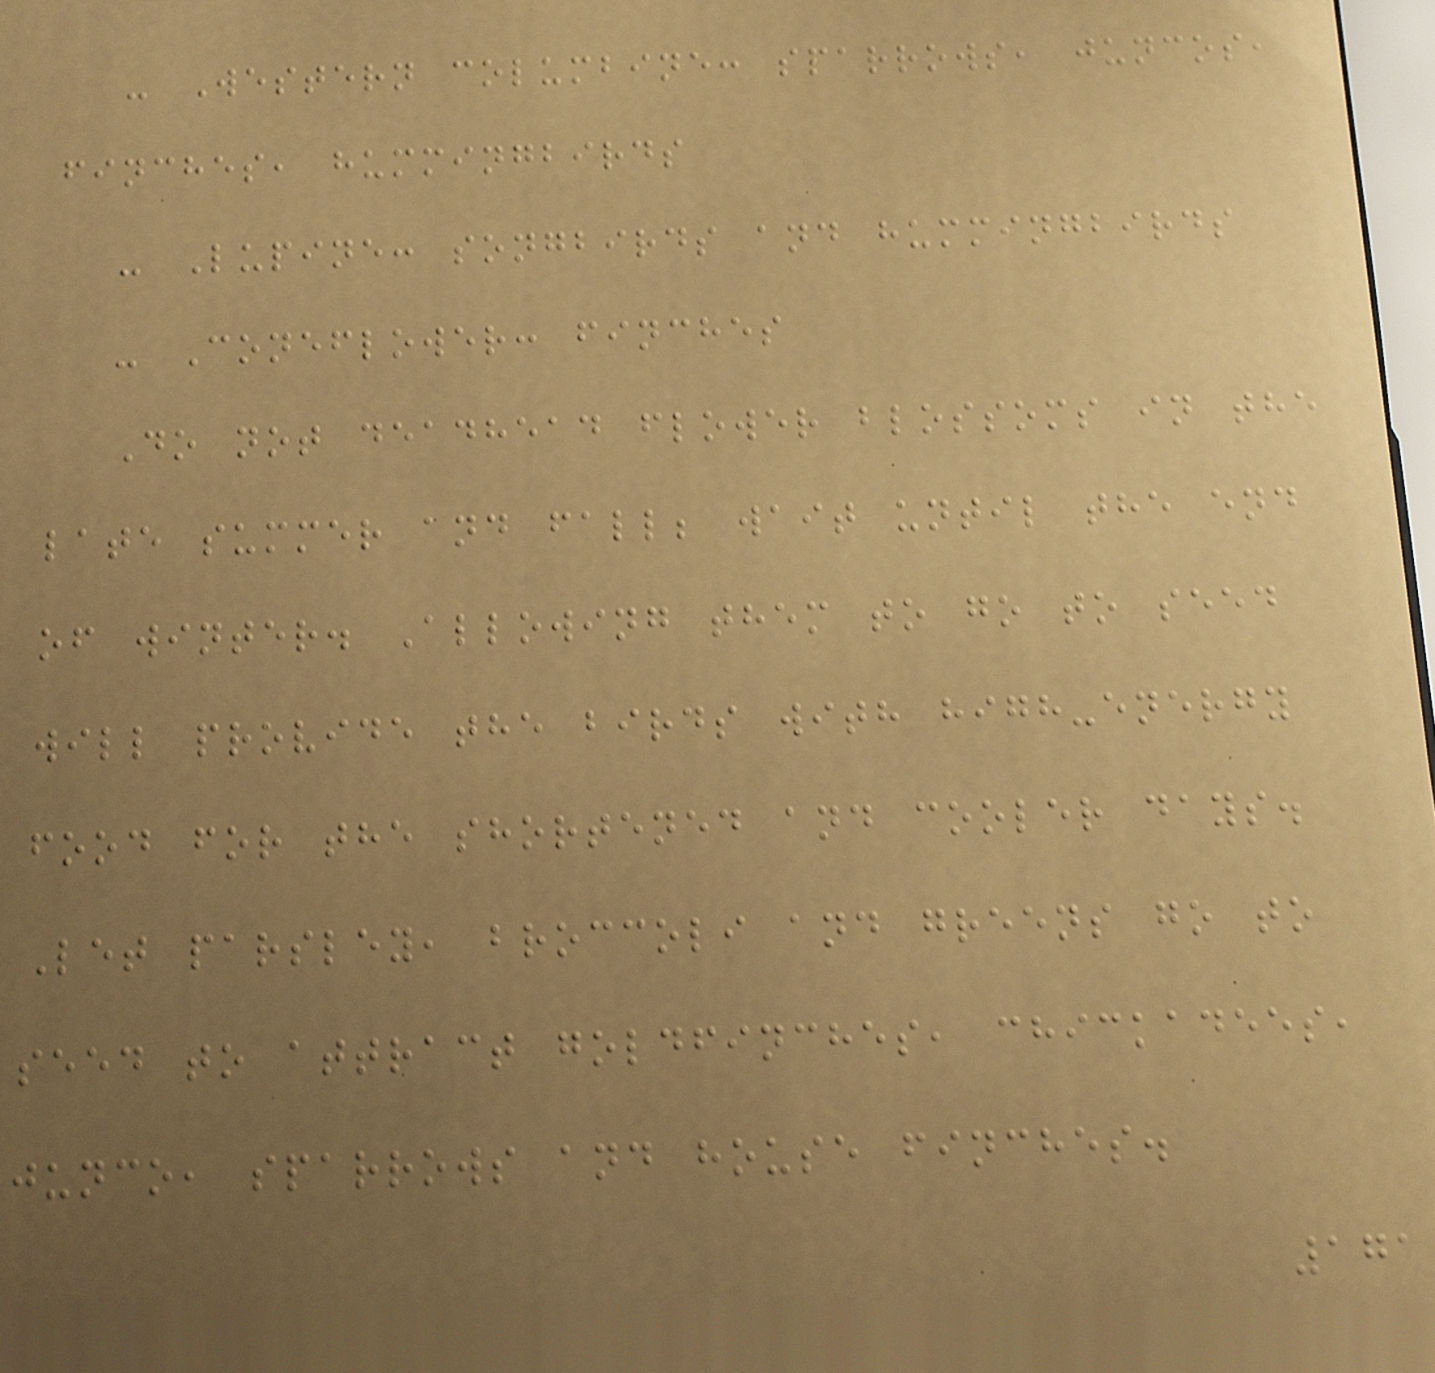- Western columbine: sparrows, juncos,
finches, hummingbirds
- Lupine: songbirds and hummingbirds
- Coneflower: finches
Do not deadhead flower blossoms in the
late summer and fall; wait until the end
of winter. Allowing them to go to seed
will provide the birds with high-energy
food for the shortened and cooler days.
Let parsley, broccoli and greens go to
seed to attract goldfinches, chickadees,
junco, sparrows and house finches.
171
